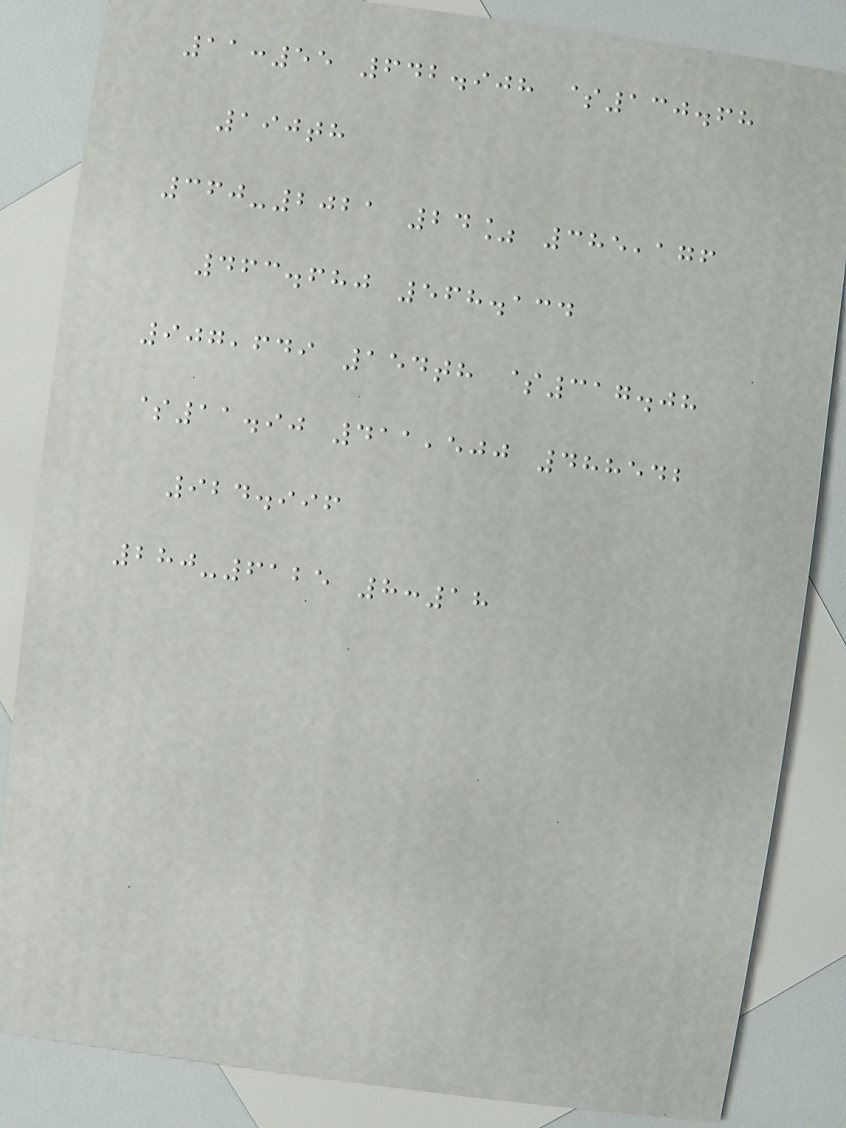11:55 642.908 $130.68
190th
360-2021 24% 385,176
463.680 568.134
907,649 154th $317.08
$11.90 411,500 488542
924.996
280-6125 8:18
